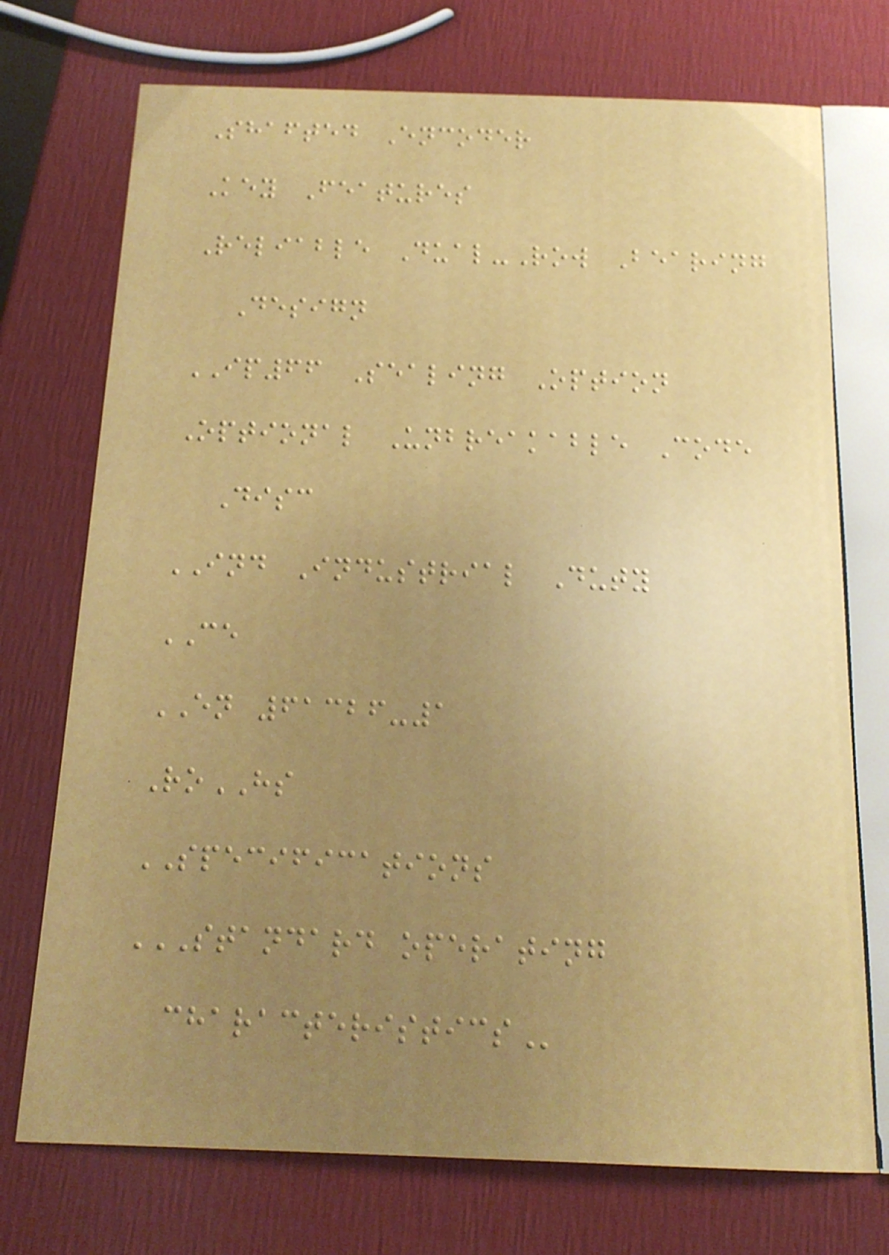Shafted Encoder
Key Features
Reliable Dual-Row Bearing
Design
IP66 Sealing Option
Optional Unbreakable Code
Disc
IND Industrial Duty
CE
EN 61326-1
RoHS
SPECIFICATIONS
STANDARD OPERATING
CHARACTERISTICS
